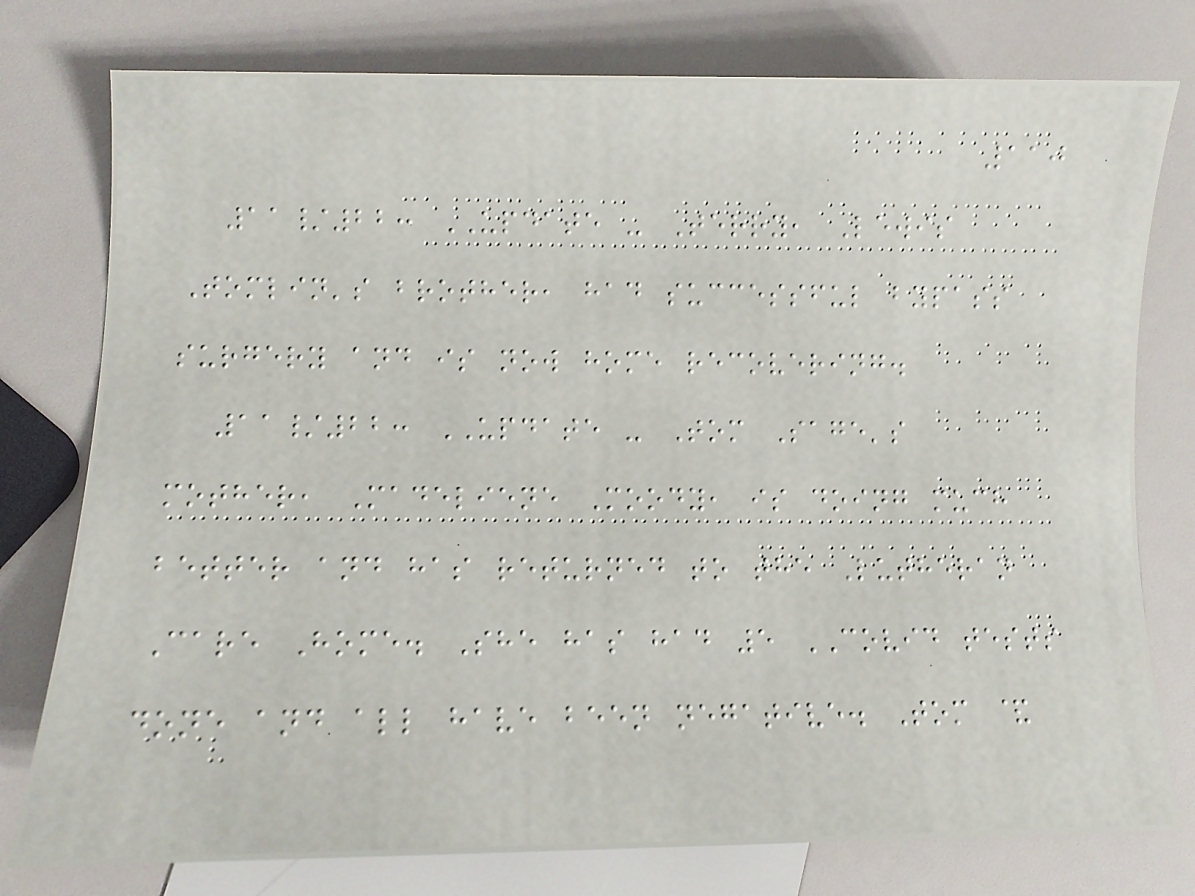110
11/22: UPDATE - Terry, Lewis
Tomlin's brother, had successful bypass
surgery and is now home recovering.
11/22: UPDATE - Tom Sage's
mother, Madeliene Moody, is doing much
better and has returned to the Lutheran
Care Home. She has had 5 COVID tests
done and all have been negative. Tom &
